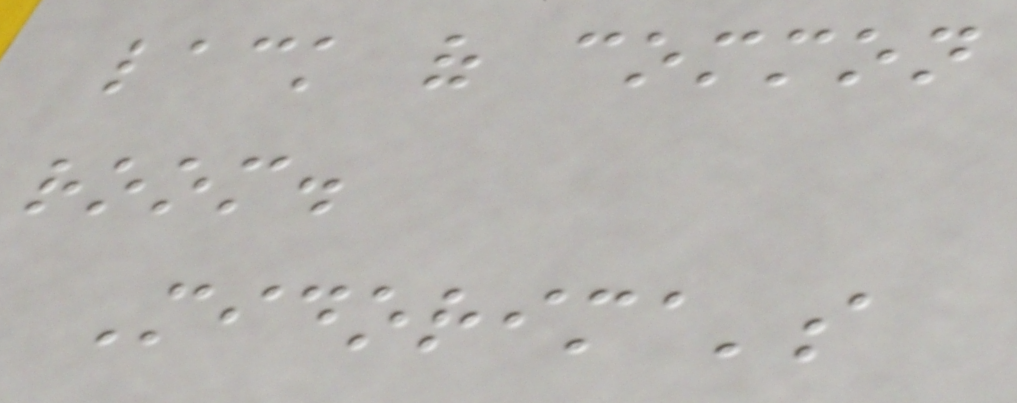lack of common
room.
Midorima's
